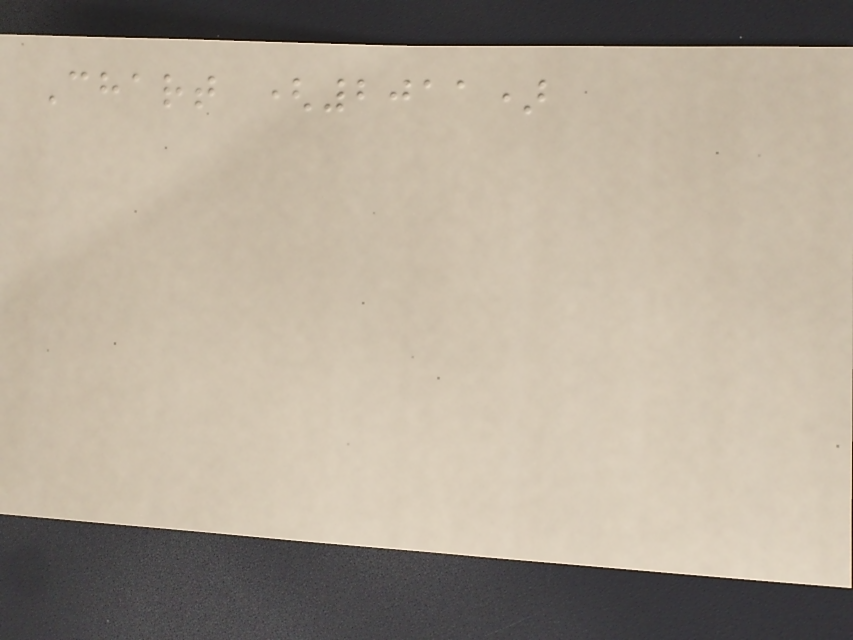Chart (2011)
